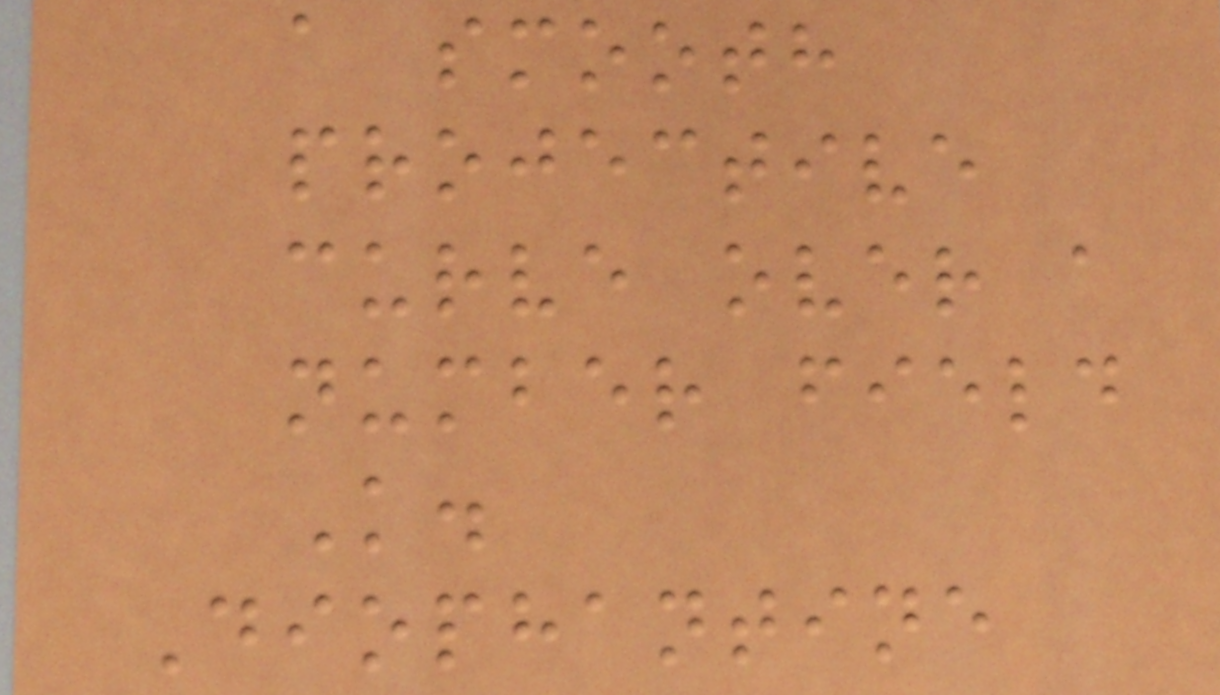a smooth
projective
curve over a
number field
K.
Diophantine
